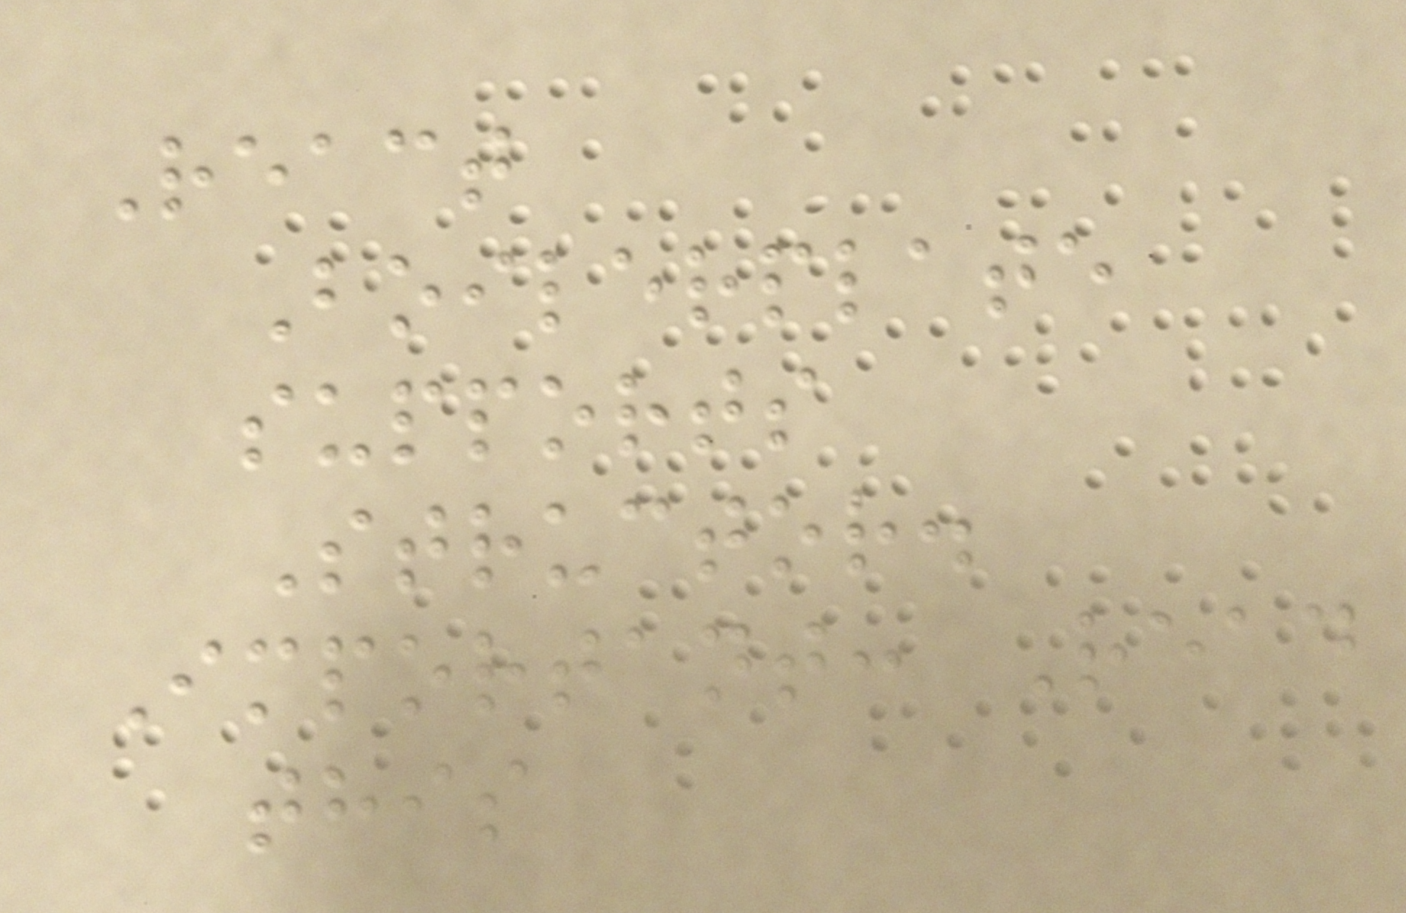React
Boilerplate
supports
Structor.
Important: Read
this
